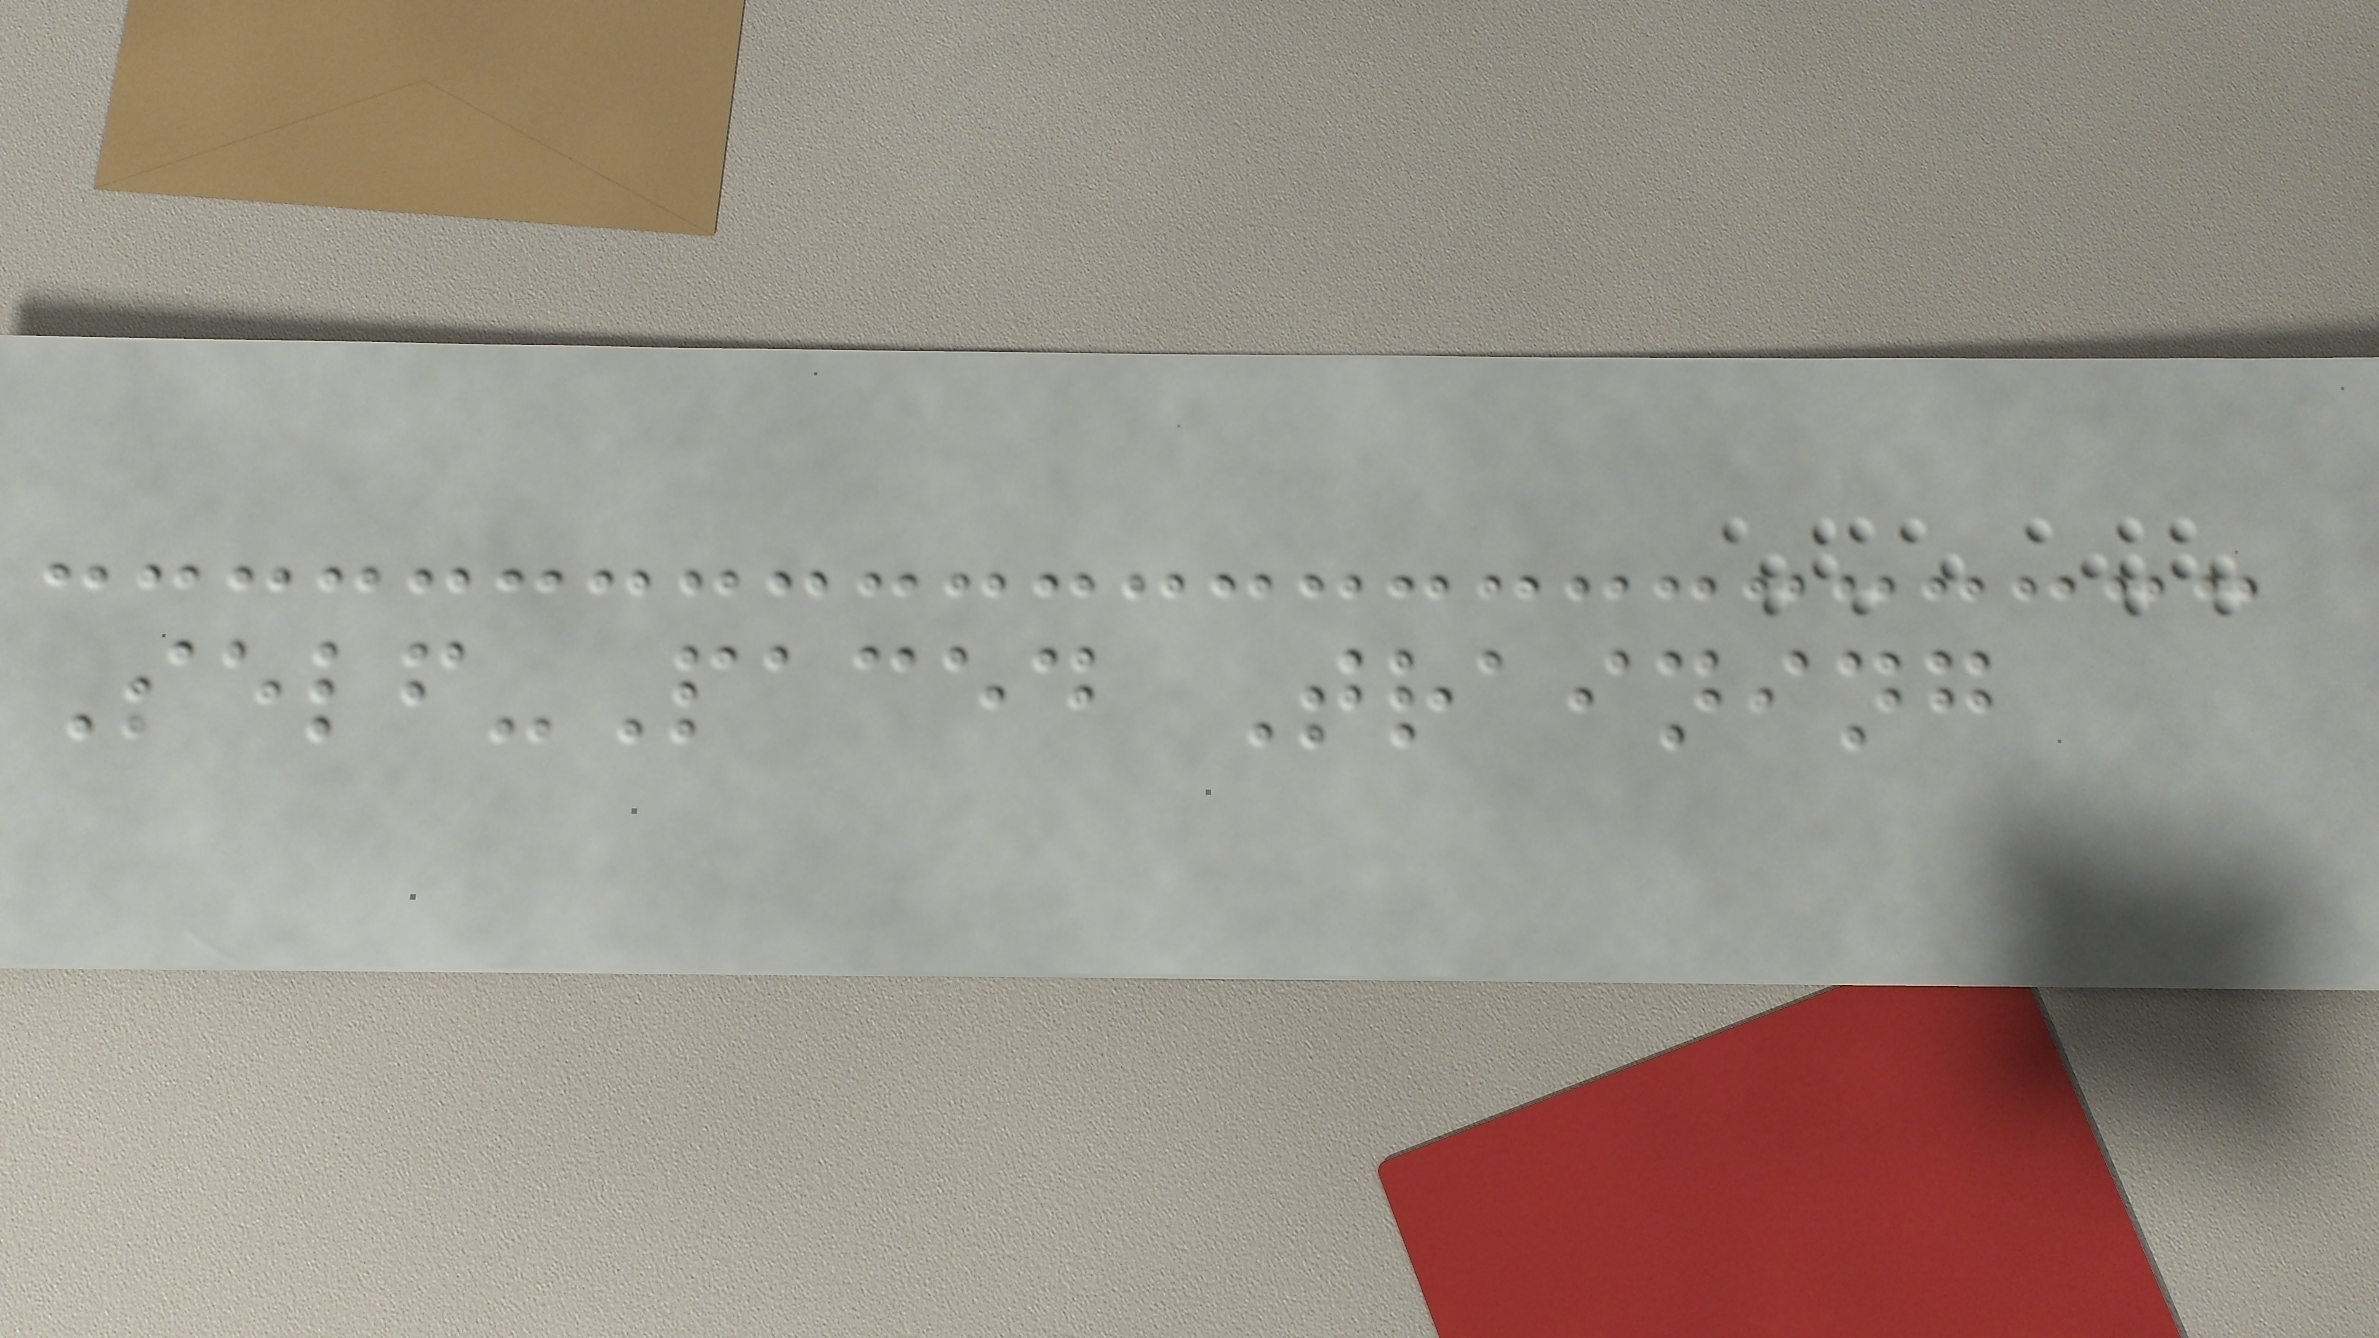Self-Paced Training
